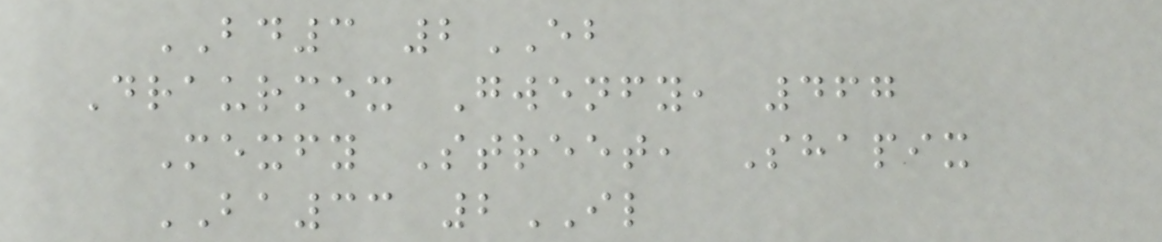BD3 2EB
Draurmex Gwenfy, 467
Mexfy Street, Shapix
BA33 2IL
